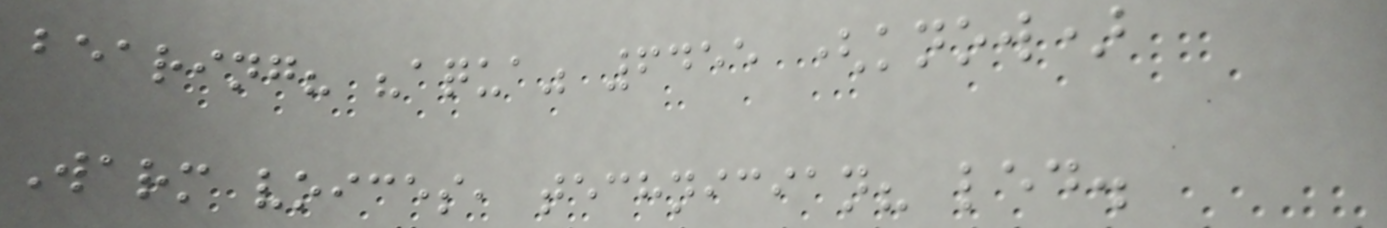bearing? "aqua" 6455 (know)
Warm voices, technician? led.
